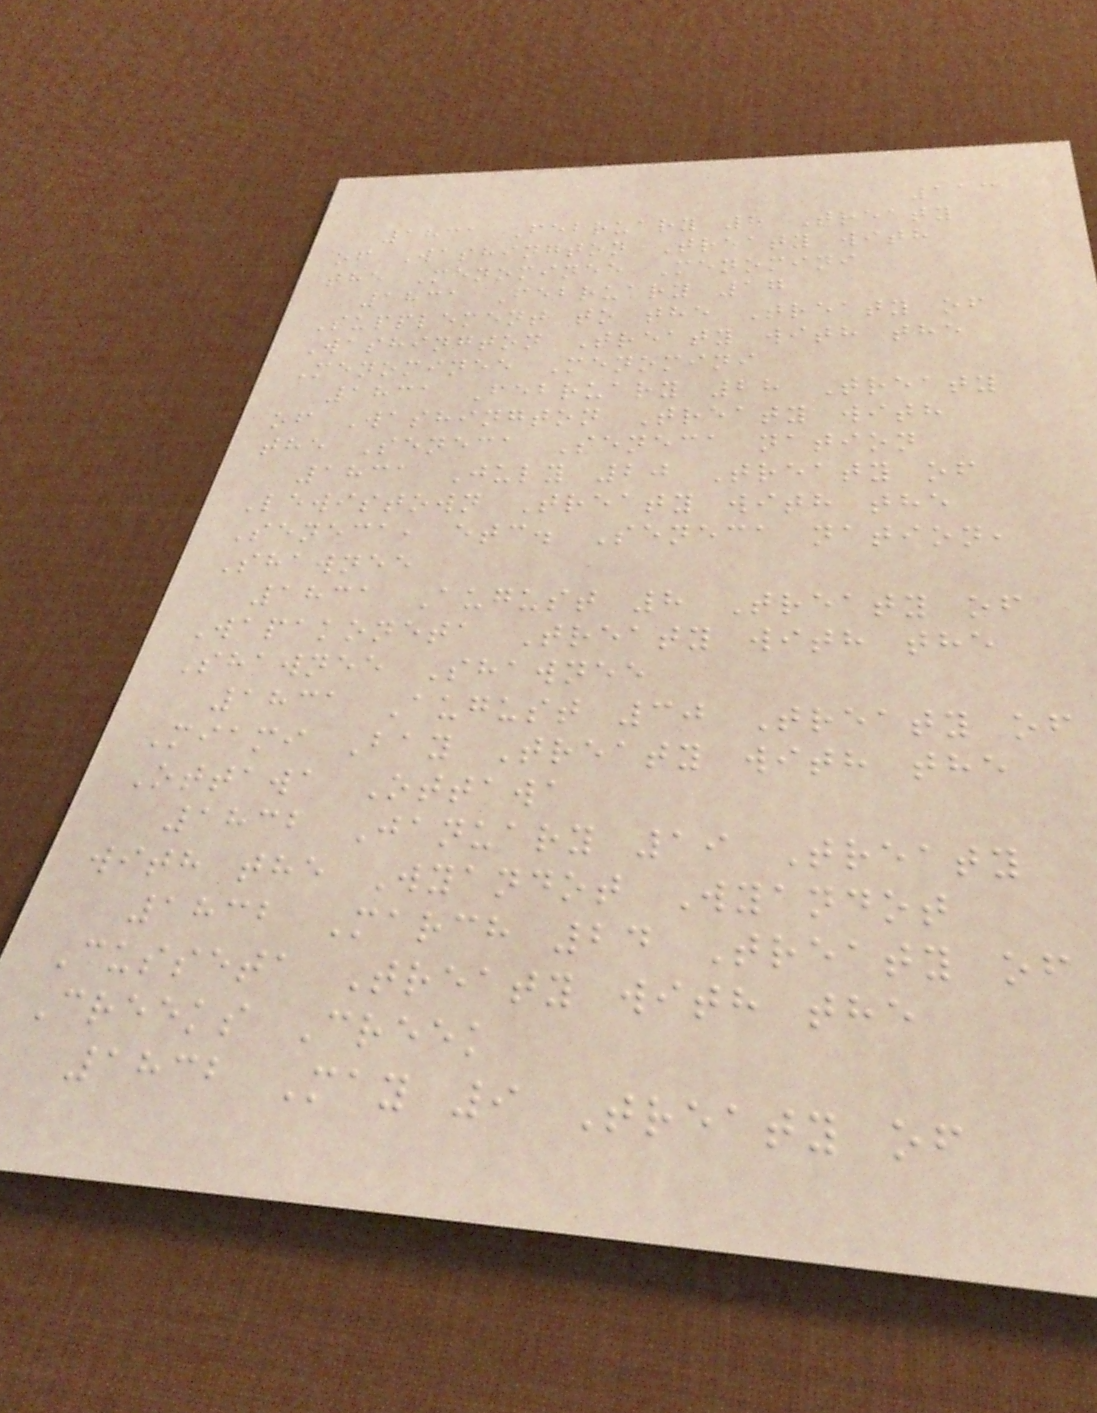113
1831 February 8 Treaty
of Washington Treaty with
the Menominee Menomini
1831 February 17
Supplement to the Treaty of
Washington Treaty with the
Menominee Menomini
1831 February 28 Treaty
of Washington Treaty with
the Seneca Seneca nation
1831 July 20 Treaty of
Lewistown Treaty with the
Seneca, etc. Seneca nation,
Shawnee
1831 August 8 Treaty of
Wapakoneta Treaty with the
Shawnee Shawnee
1831 August 30 Treaty of
Miami Bay Treaty with the
Ottawa Ottawa
1832 January 19 Treaty
with the Wyandot Wyandot
1832 March 24 Treaty of
Cusseta Treaty with the
Creeks Creek
1832 May 9 Treaty of
